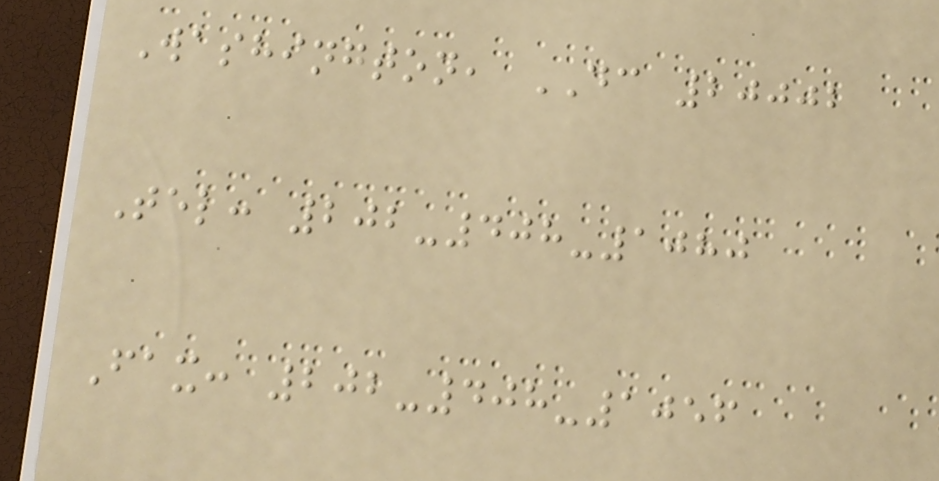Washington, DC 20002
Tel: 202-408-1080
Fax: 202-408-1056
